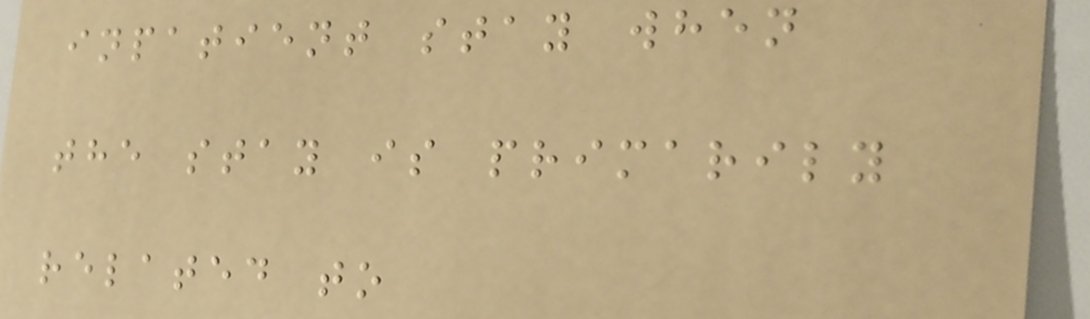inpatient stay when
the stay is primarily
related to
